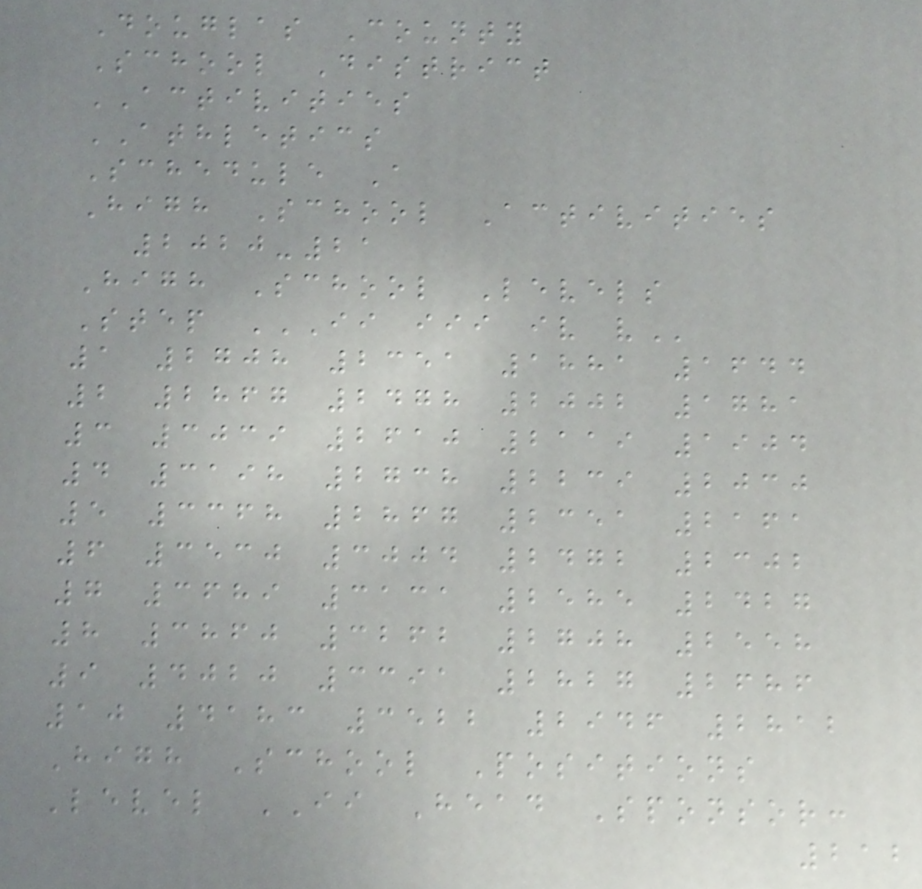Douglas County
School District
ACTIVITIES
ATHLETICS
Schedule A
High School Activities
2020-21
High School Levels
Step II III IV V
1 2708 2351 1881 1644
2 2867 2478 2002 1781
3 3039 2610 2119 1904
4 3198 2738 2239 2030
5 3368 2867 2351 2161
6 3530 3004 2472 2302
7 3689 3131 2585 2427
8 3860 3262 2708 2558
9 4020 3391 2827 2686
10 4183 3522 2946 2812
High School Positions
Level II Head Sponsor:
212
